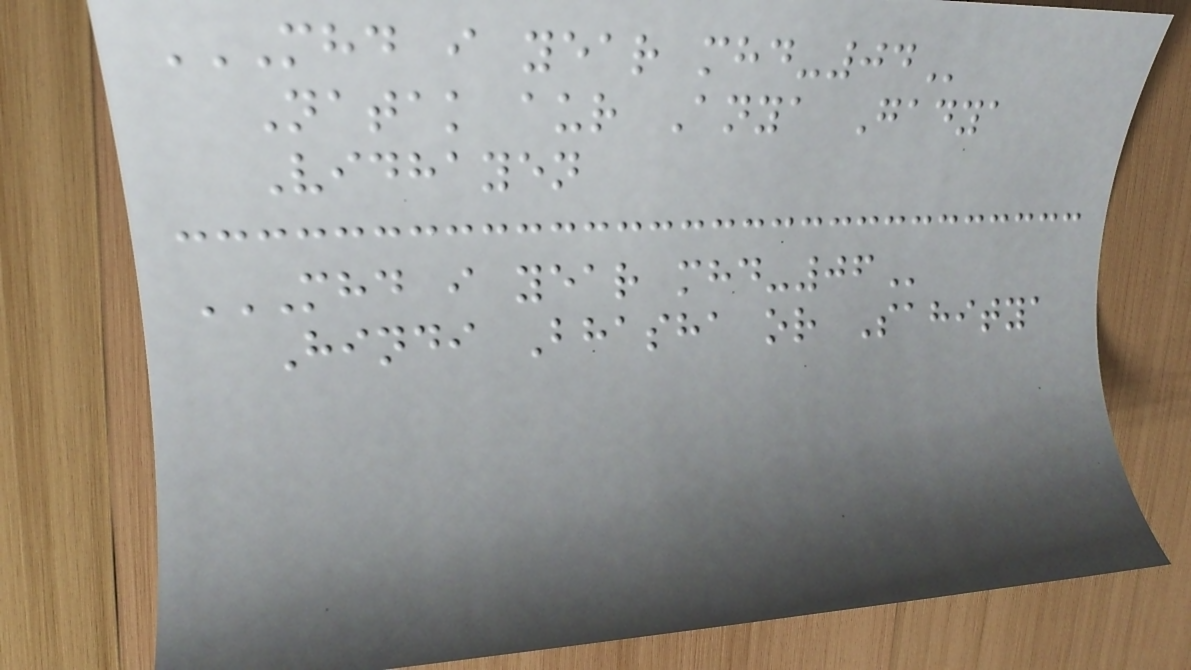MHD I YEAR MHD-04
Natak aur Anya Gadya
Vidhayen
MHD I YEAR MHD-06
Hindi Bhasha or Sahitya
